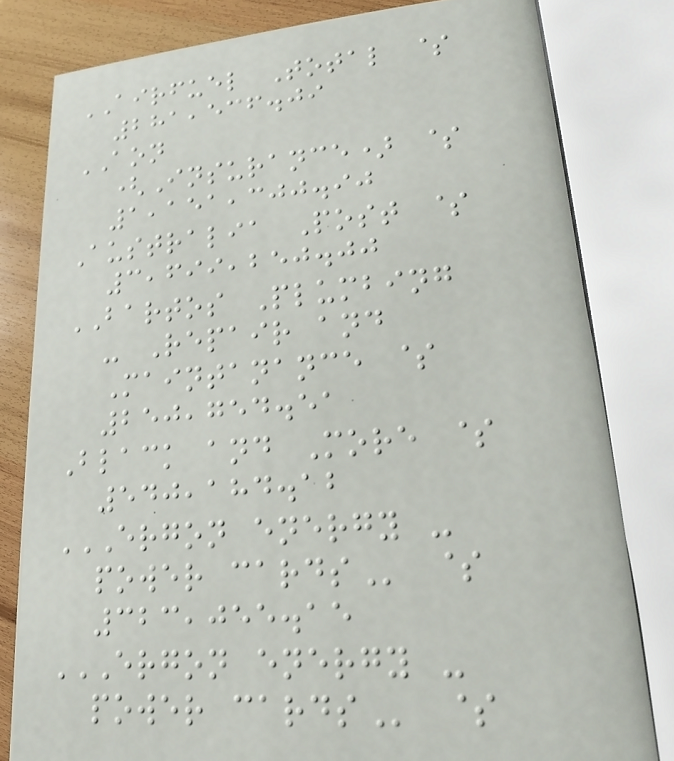AIRFUEL Total $
281,536.09
AON
(Insurance) $
1,151,300.90
Australia Post $
3,699,250.00
BARTOS Plumbing
- Repair and
Maintanance $
250,754.51
Black and More $
540,184.12
ERGON ENERGY -
POWER CARDS $
323,055.15
ERGON ENERGY -
POWER CARDS $
